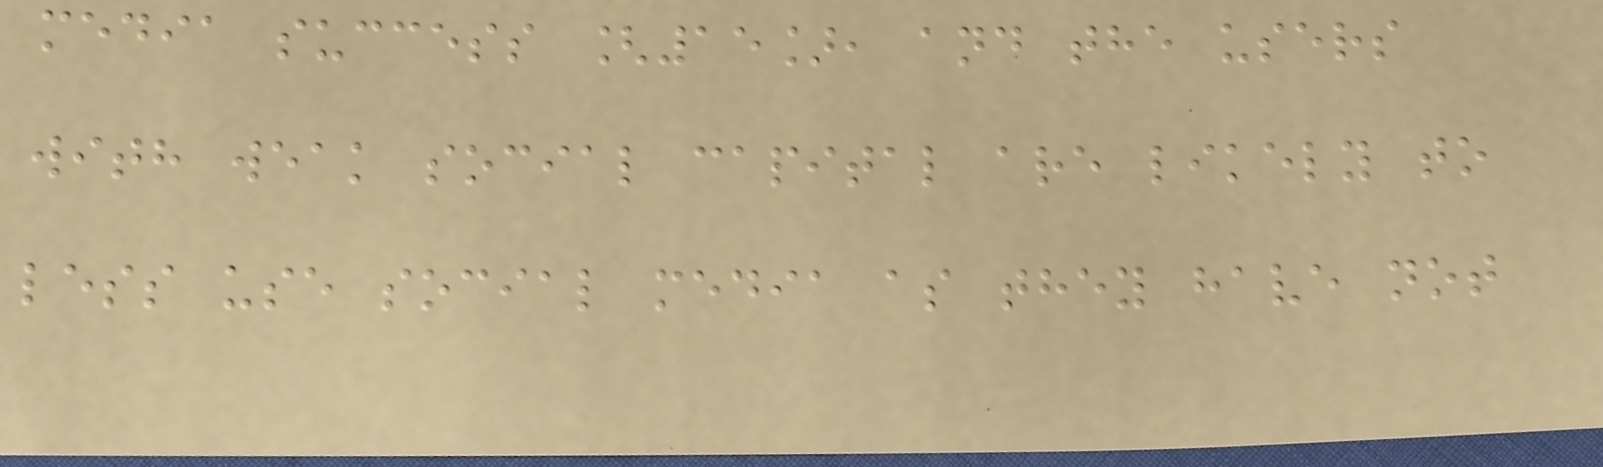media success [15], and the users
with weak social capital are likely to
less use social media as they have not
